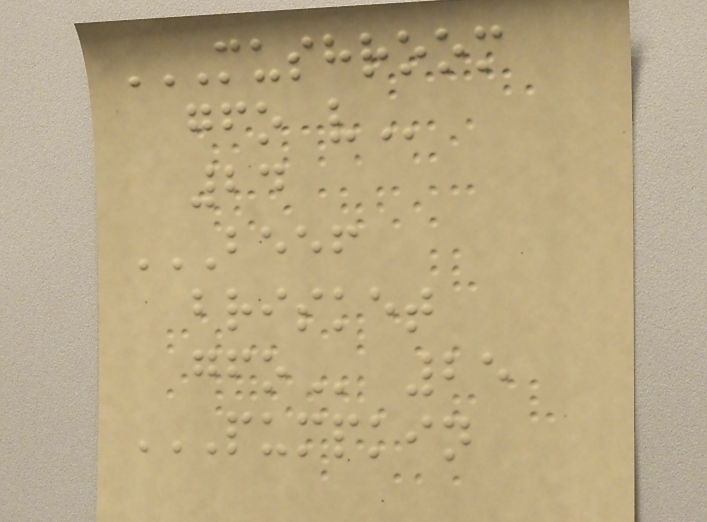MUSHROOM
GFO V
24
BEEF
BRISKET
GFO 25
PUMPKIN
